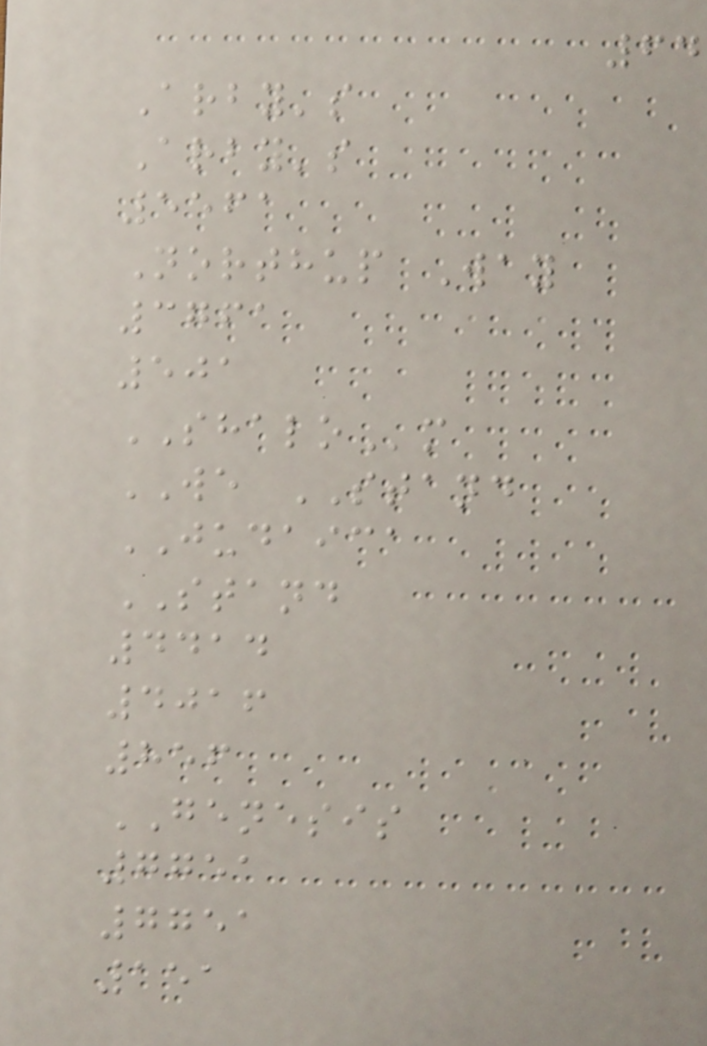64
Arby's
Arby's
5561
Northup Way
3761
501
SHALOm
WE STAND
JUDAICA
STAND
4414
4016
856
GENESIS
7751
7751
151
